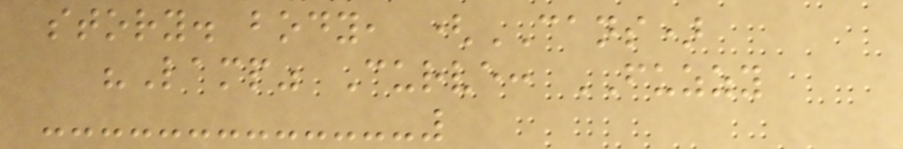story. body, (CANS)
"Lamp" Curve: FUZZY
